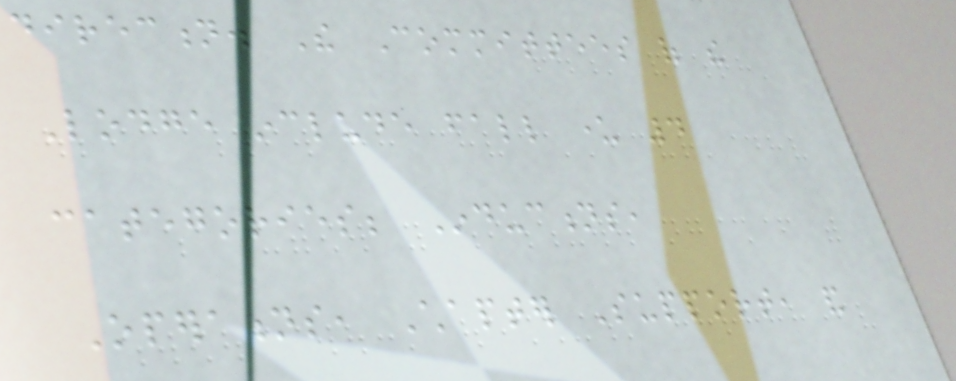direction. The Committees of the
Lodge include fall under 4
categories; Inductions,
Operations, Chapter Support, and
